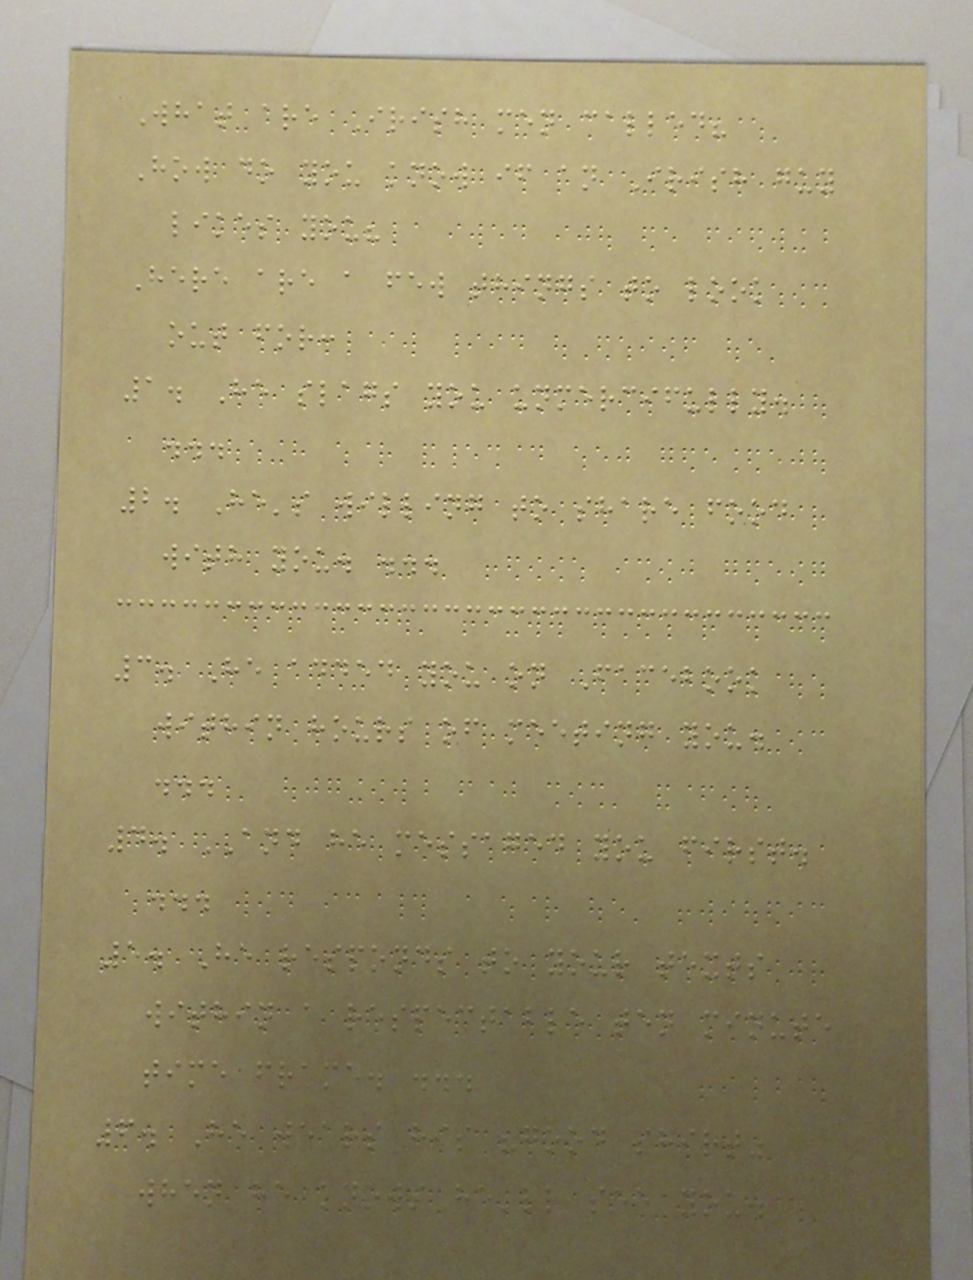What are Irish men called?
How do you know if an Irish guy
likes you?
Here are a few things to look
out for:
1. He slags you unmercifully.
...
2. He's willing to share food
with you. ...
3. He added you on Facebook
within hours of meeting you.
...
4. AND he messaged you first.
...
5. He responds to your texts
within a respectable ten minute
time frame. ...
6. He wears his "good shirt"
when he knows he'll see you.
